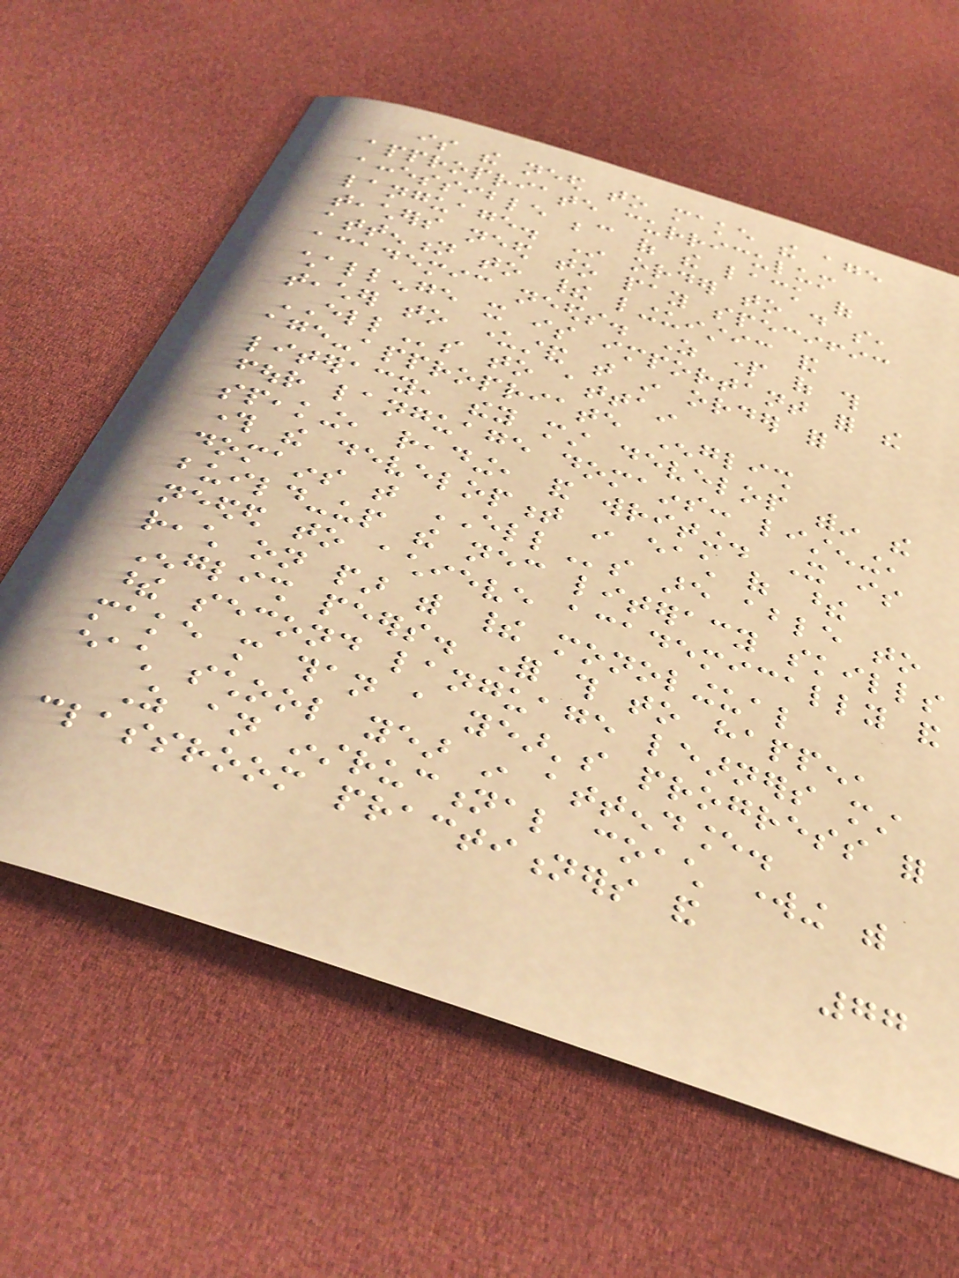is the need to make the age
appropriate curriculum
accessible because of the lack of
language. In order to do so,
teachers need to pay specific
attention to their linguistic and
academic needs. As part of this
challenge it is important for the
teacher to understand that in order for
ELLs to attain
age-appropriate English
literacy, they must develop within the
four language domains: listening,
speaking, reading, and writing. It is
through the development in each of these
domains that ELLs are able to
build-up the necessary literacy skills
needed to achieve academically and
reach on par with their monolingual
English peers. For this to happen,
these second language learners must
make more than a year's progress for
each school year in attendance.
As an instructional coach working with
classroom practitioners and
77
